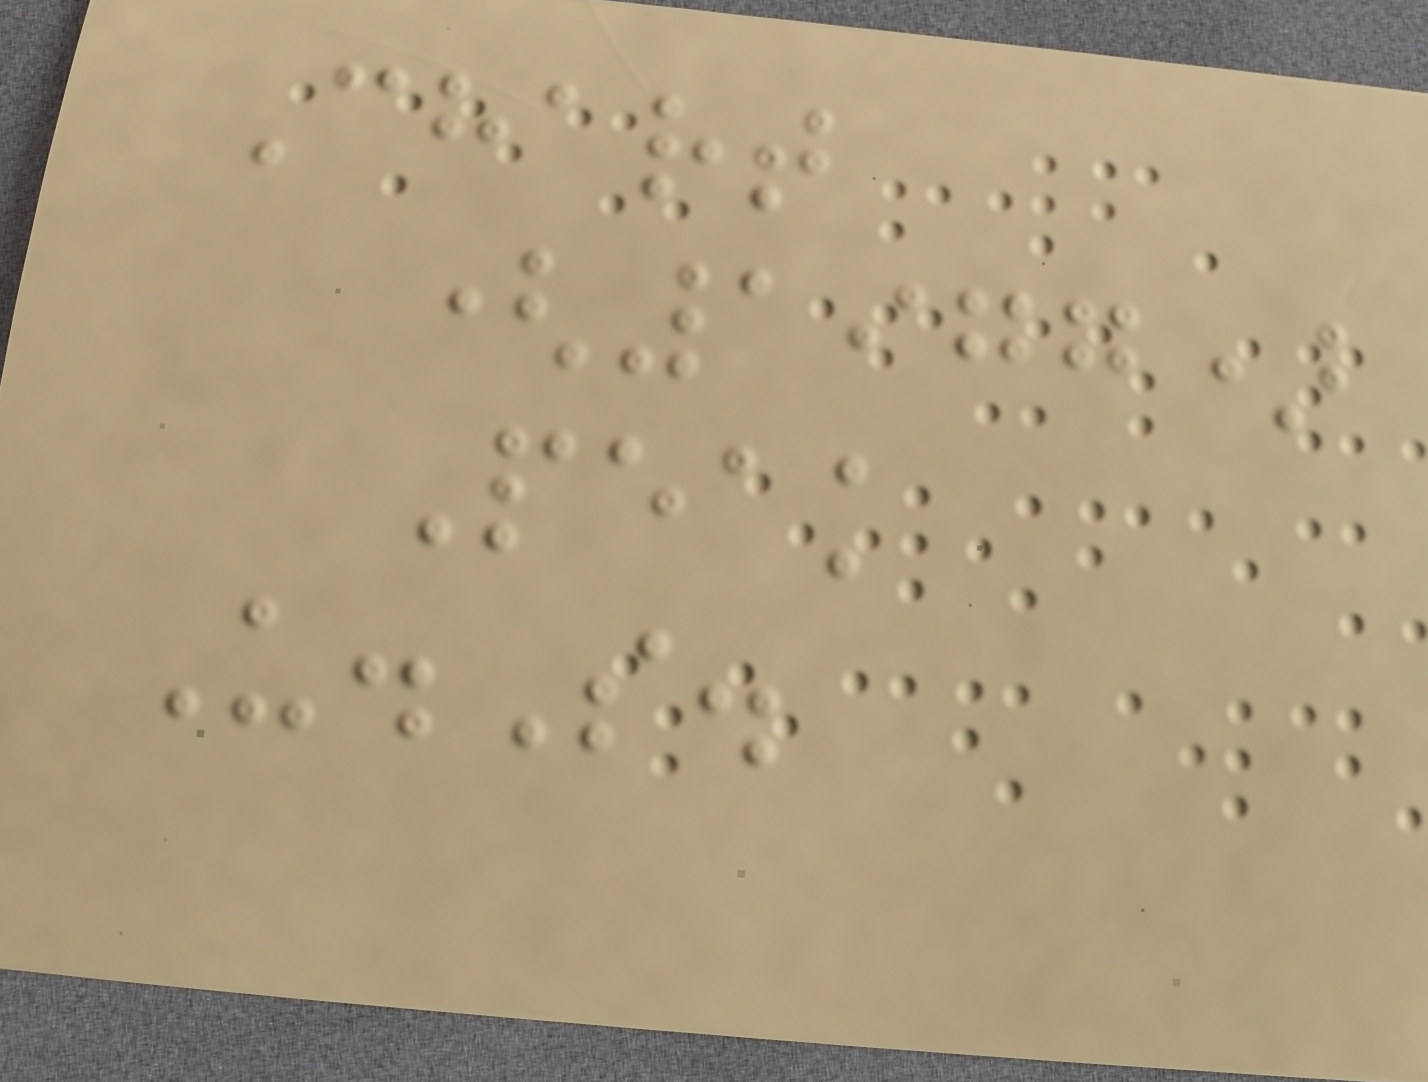Chart
(1977)
Peak
U.S.
